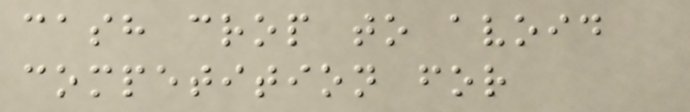cash crop to avoid
competition for
